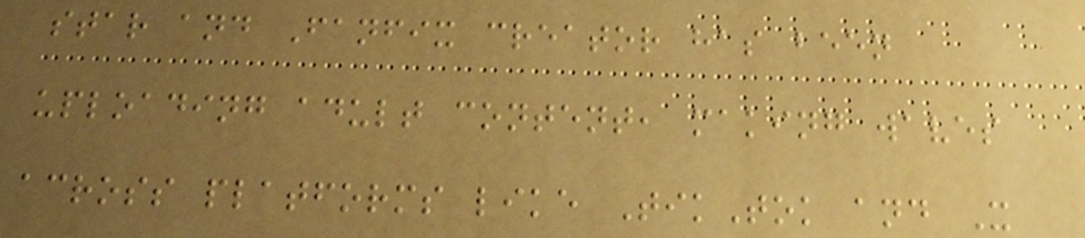star and Fanfix creator has been
uploading adult content, making waves
across platforms like TikTok and X
